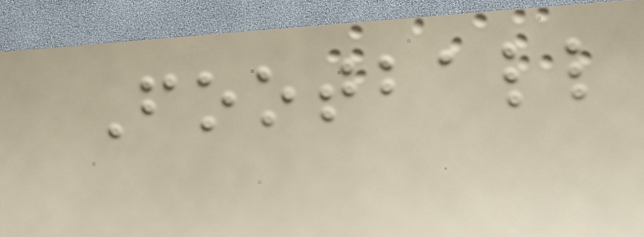Football
